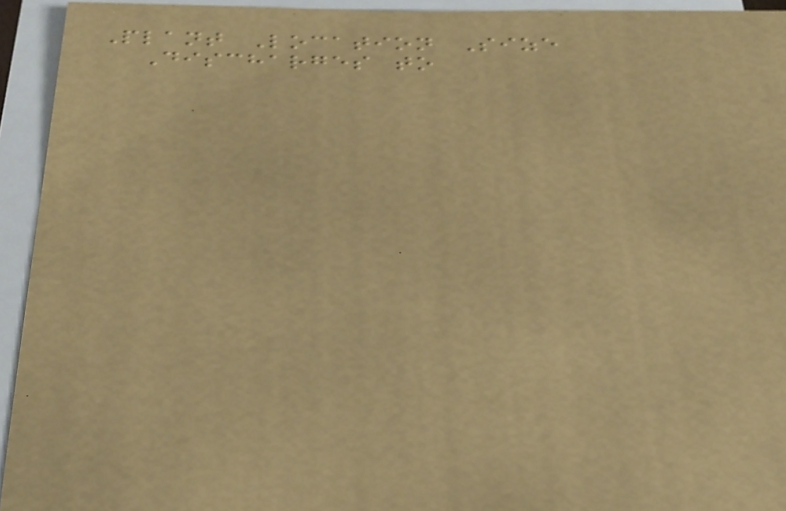Plant Location Size
Discharges to
